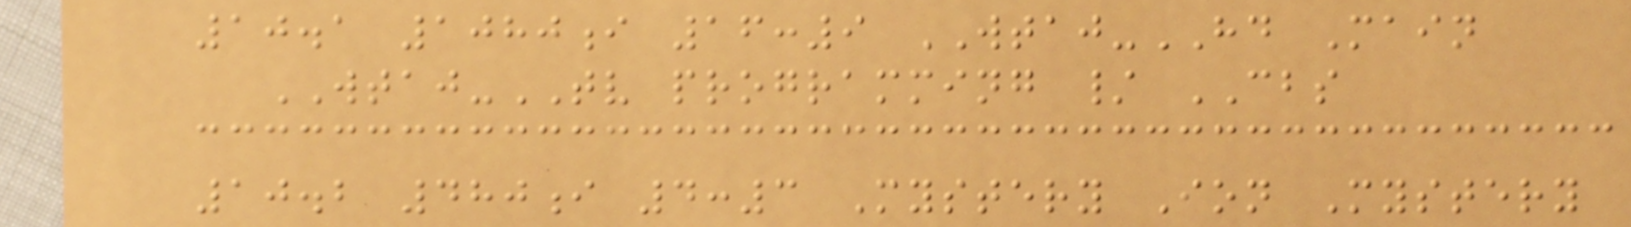10.1 1080i 16:9 WTAJ-HD Main
WTAJ-TV programming / CBS
10.2 480i 4:3 Mystery Ion Mystery
